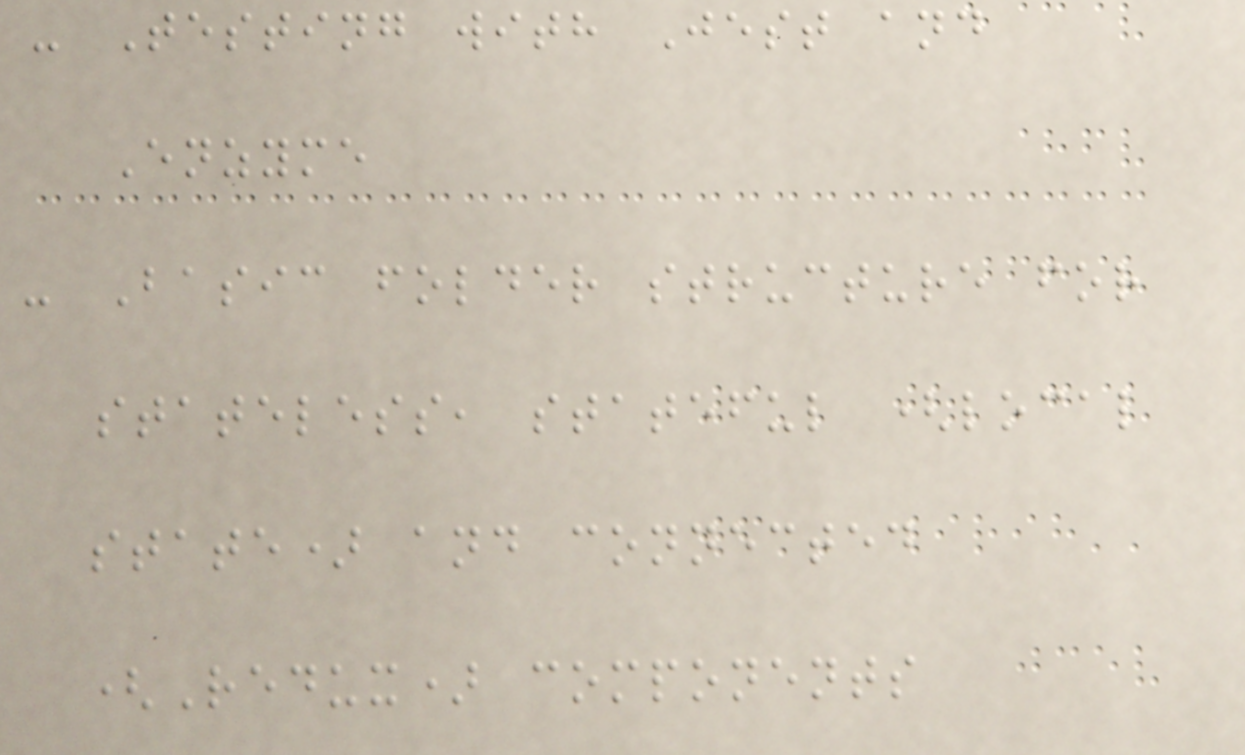- Testing with Jest and
Enzyme
- Basic folder structure for
stateless, stateful (local
state) and connected
(Redux) components
